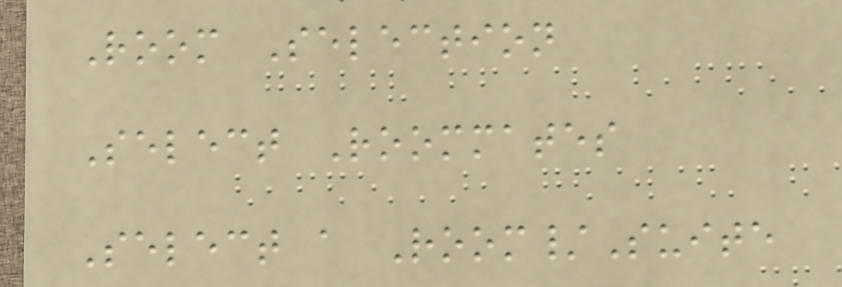Room Selection
Select Roommates
Select a Room/Suite
